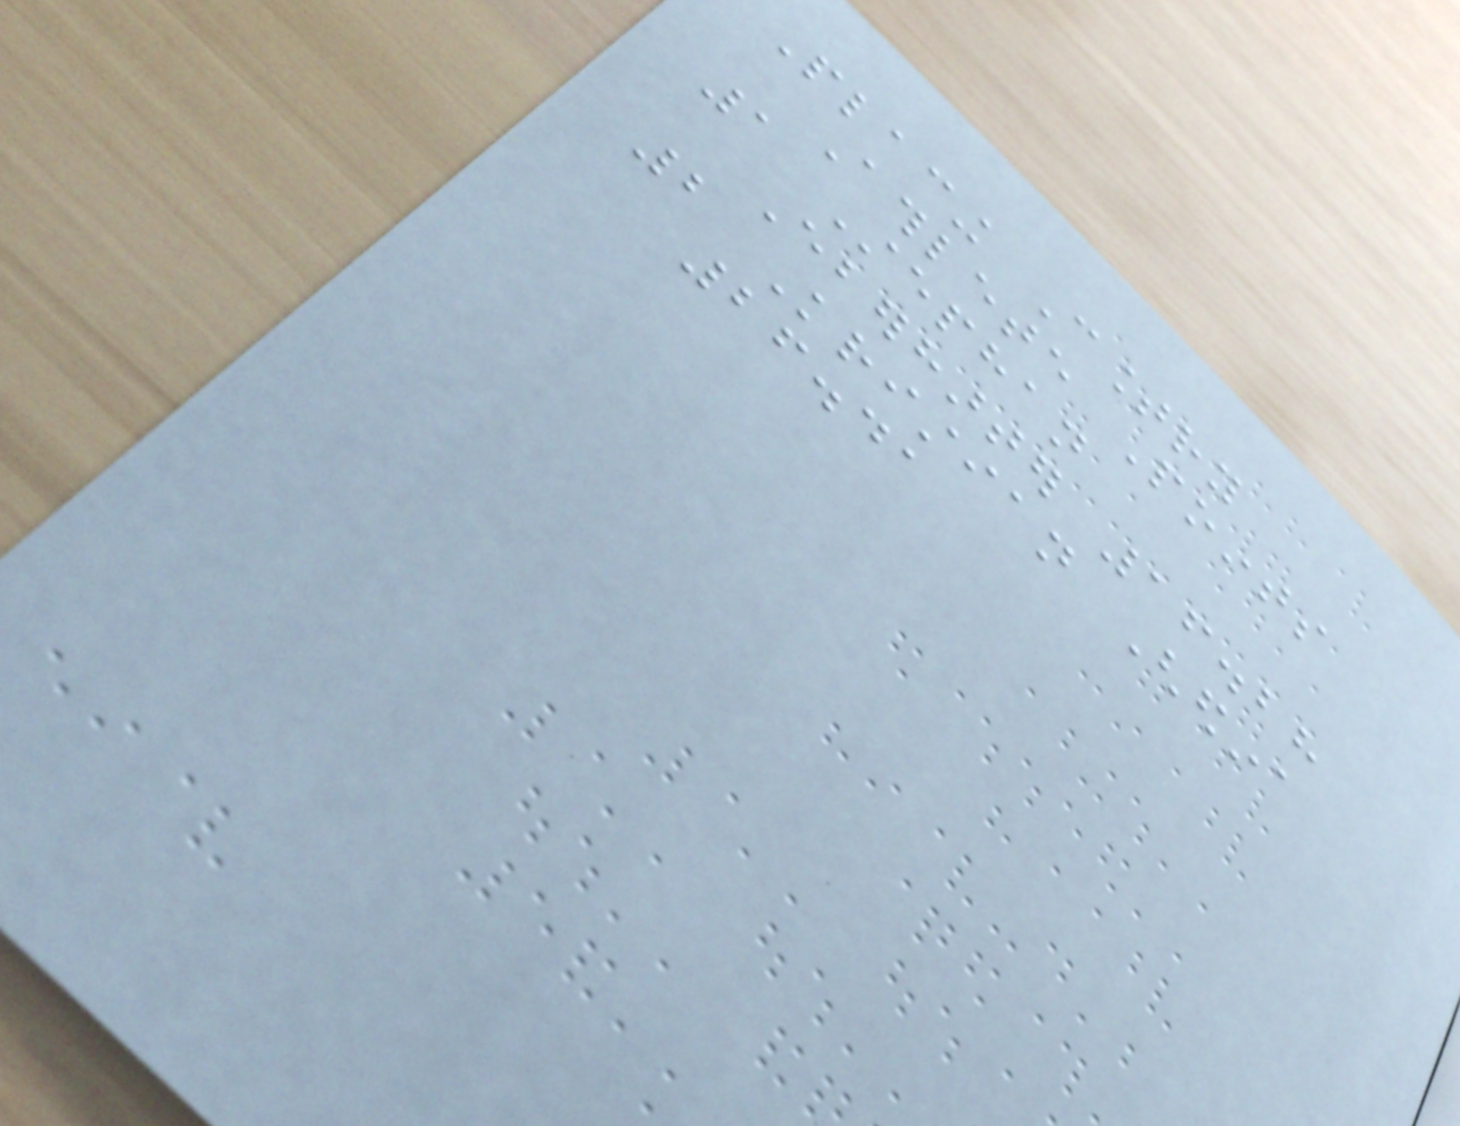Placing Country
Athlete Points
1 Stephan
Eberharter 16.28
2 Kristian Ghedina
26.41
